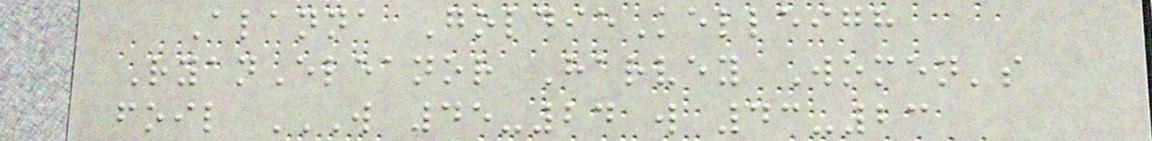Alanna GoldieKelleigh
RyanEleanor Harvey Women's
foil W 45-24 W 43-23
